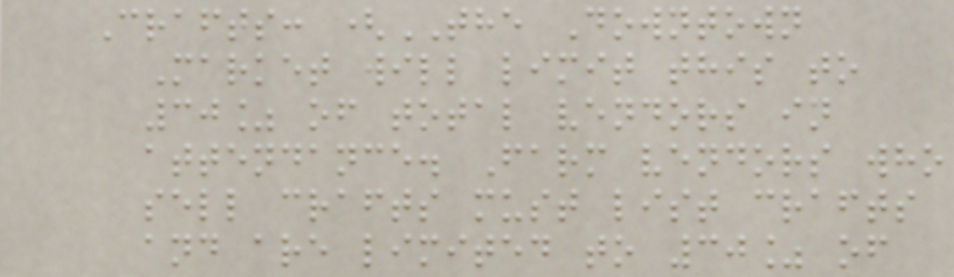Crafts: (THE Downtown
Market will limit this to
30% of total vendors in
attendance. Farm vendors who
sell crafts must list crafts
and are limited to 30% of
